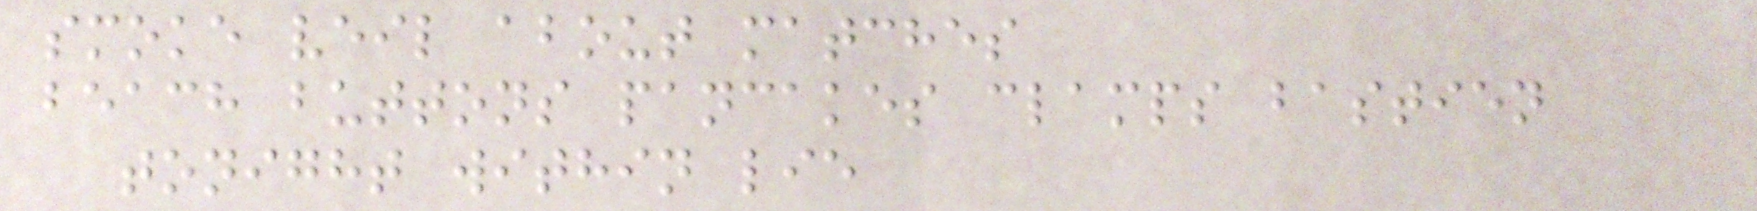smoke veil about matches
beach buttons pancakes clamps bastien
tonight within lie
